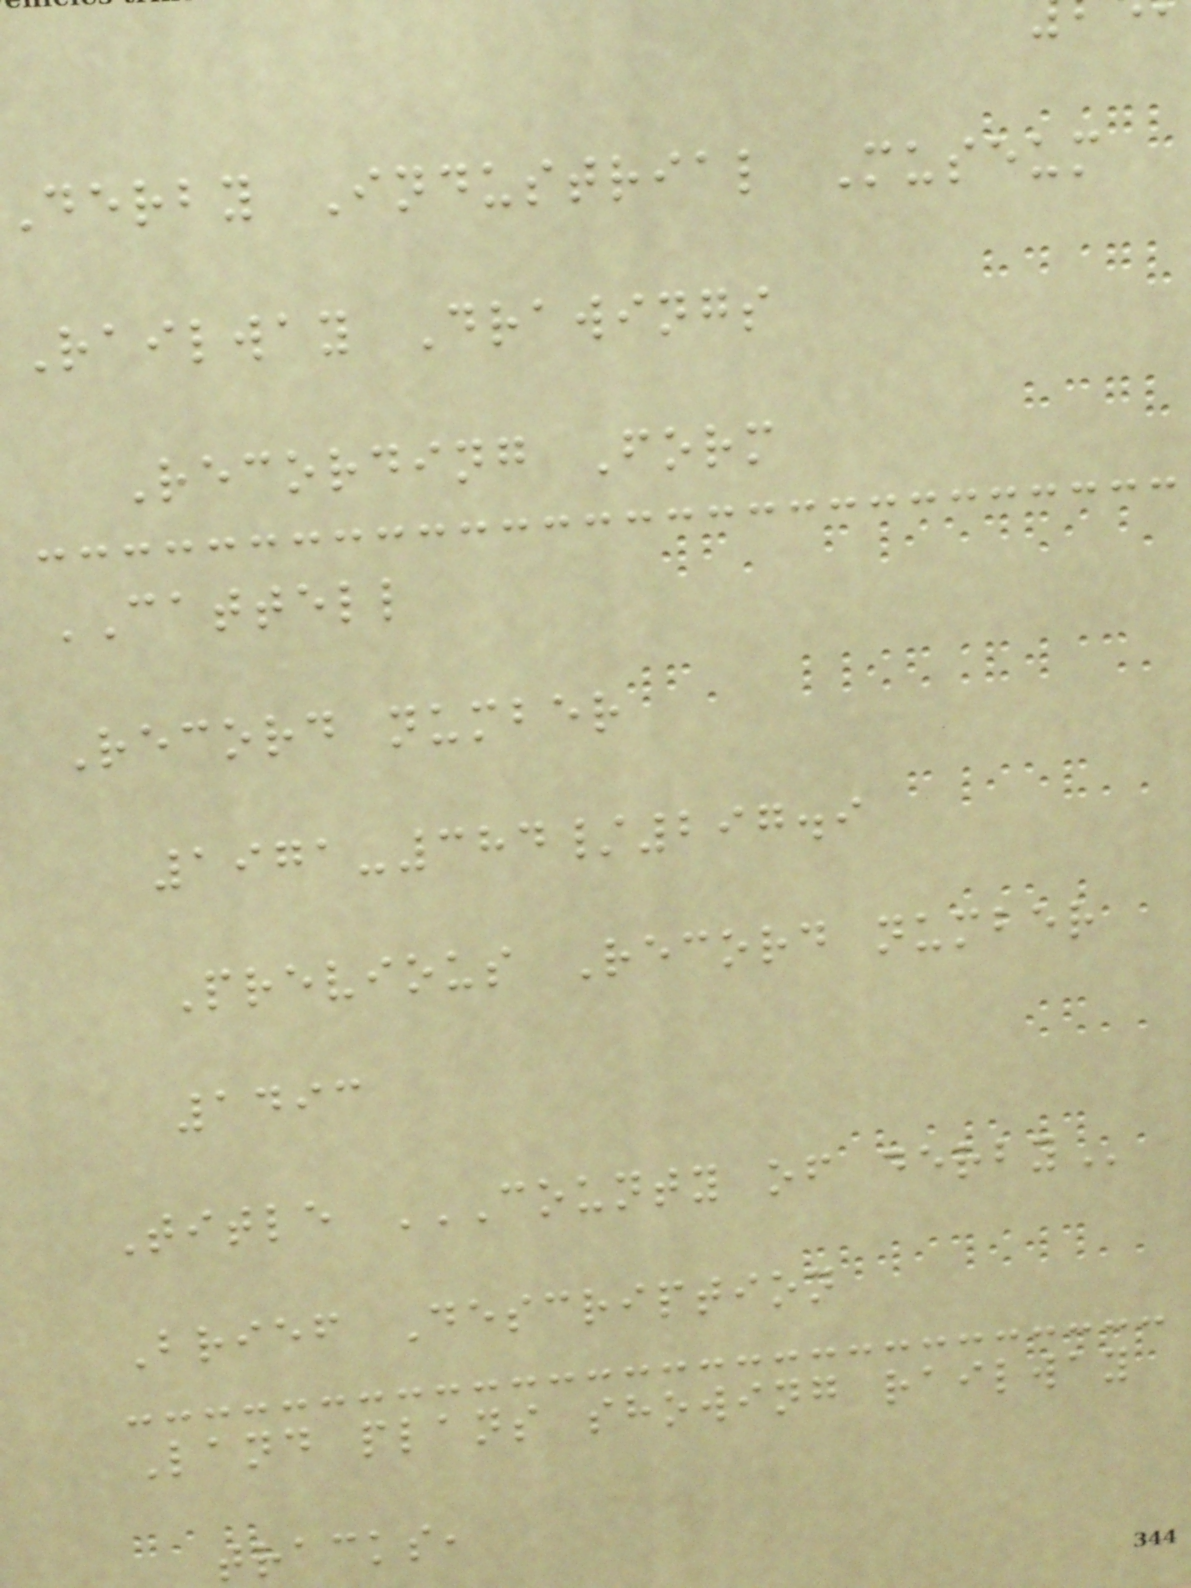derby Industrial Museum
Railway Drawings
Recording Form
CATTELL
Record number
1971-384/297.9
Previous Record number
1493
Title COUNTY OF DERBY
Brief Description
Land plans showing railway
tracks,
